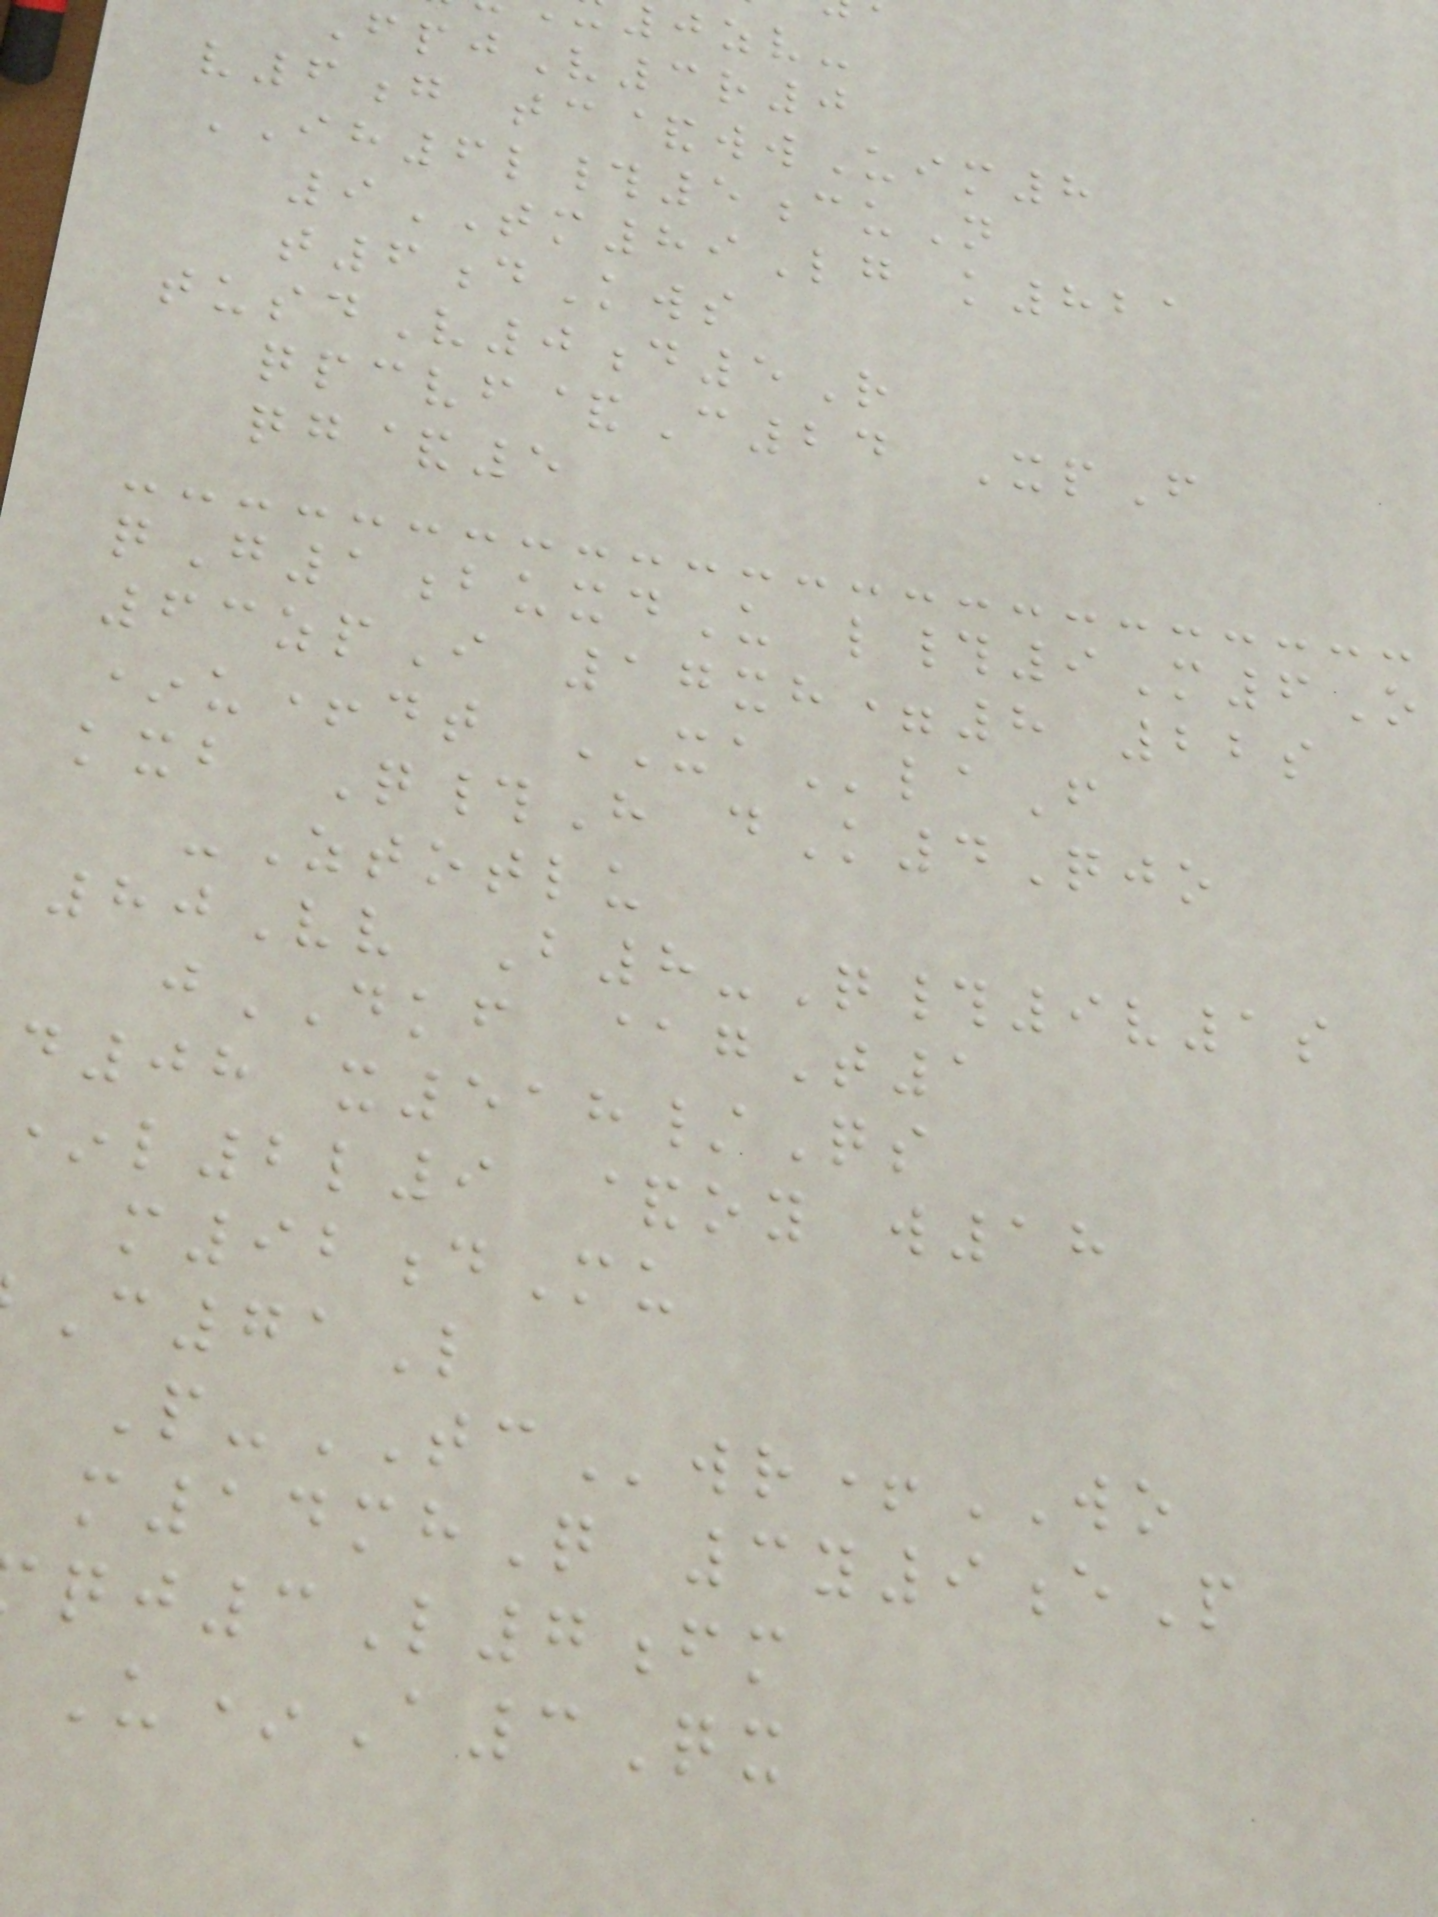jzv-
FpjV3r0
v6g tc&wwUim8
IH6l#5cuN
9TM89Lg k821
t6dKws
tusdV0d5R
qpcvf&C24 XpF
qg&5
qG1buxdU l#9M6O
63zpI 17xh=8 22s
*u+dt XAlaF
kxb Q#H dK4Qjo
-Ztotlu
80Vv B8-Q#9v1s
jDKF @gT1
d08 x518/Qs
*l2l9 &oy w18
m92dMu
C71L
P-TCwr+WO
m14mhQ 3y9eP
qj3L7fm
U*A3Qx
